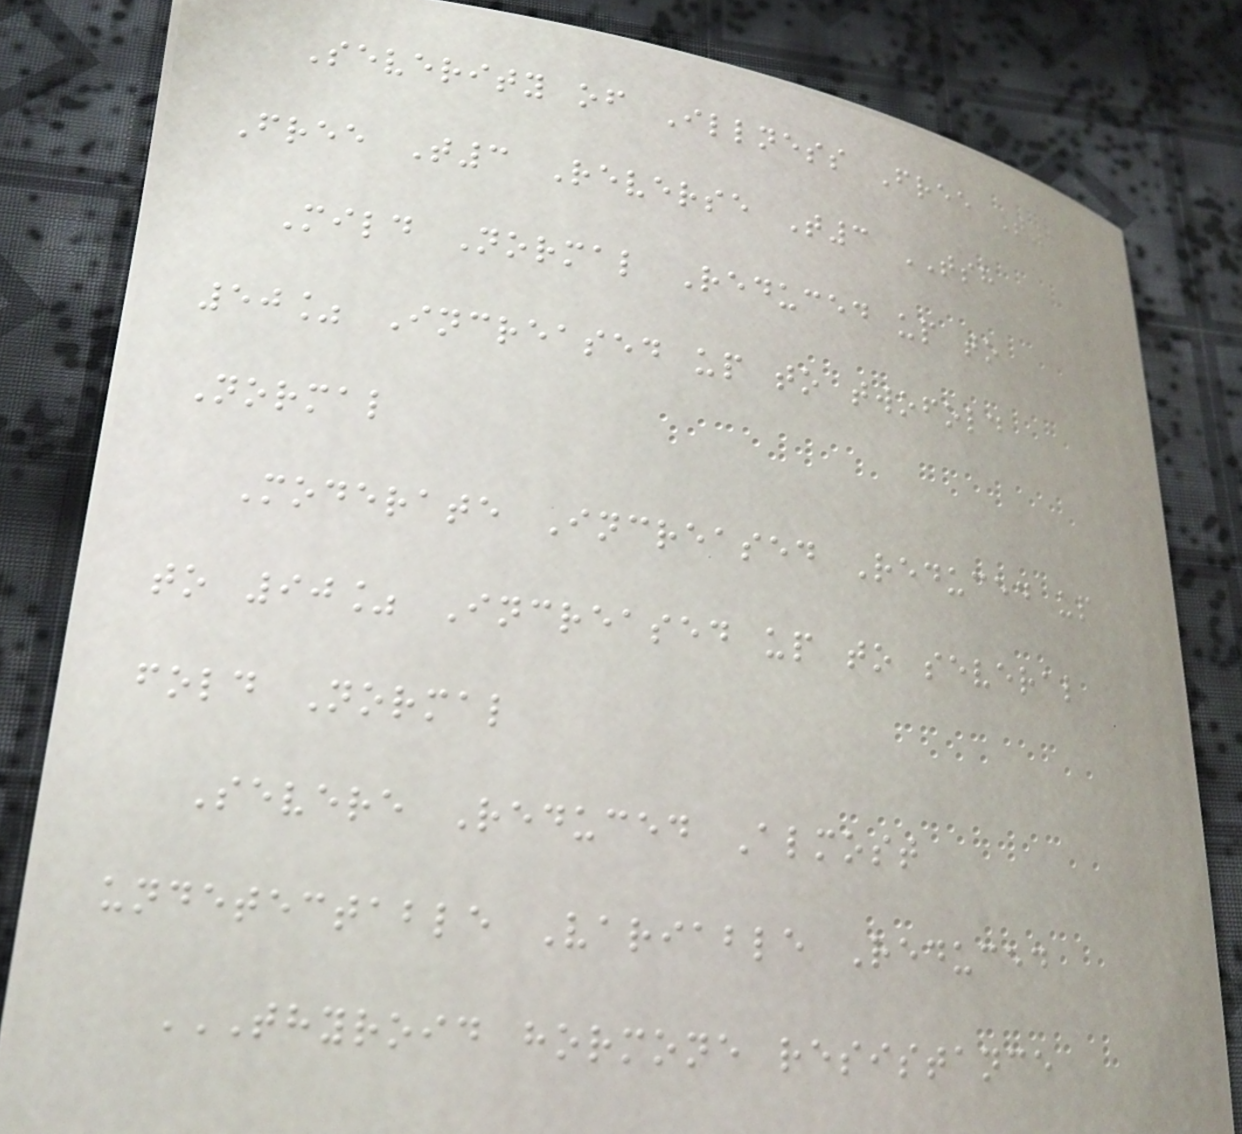Severity of Illness Free T4
Free T3 Reverse T3 TSH
Mild Normal Reduced up to
50% Increased up to twofold
Normal
Moderate Increased Reduced up
to 90% Increased up to several
fold Normal
Severe Reduced Almost
undetectable Variable Reduced
THYROID HORMONE RESISTANCE
